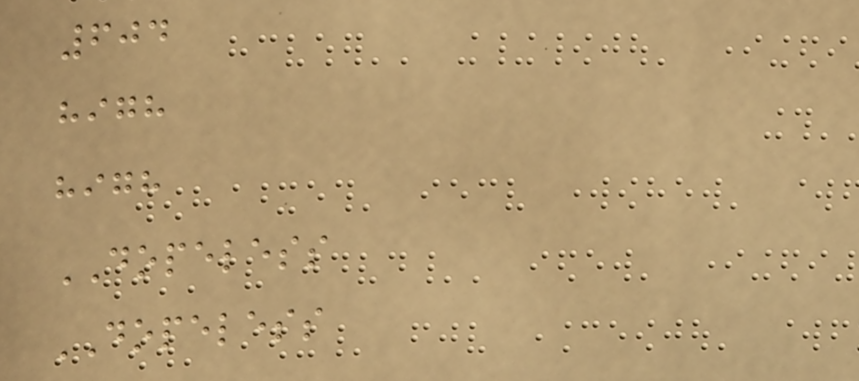604
high
high
DOPELESS
DOPELESS
